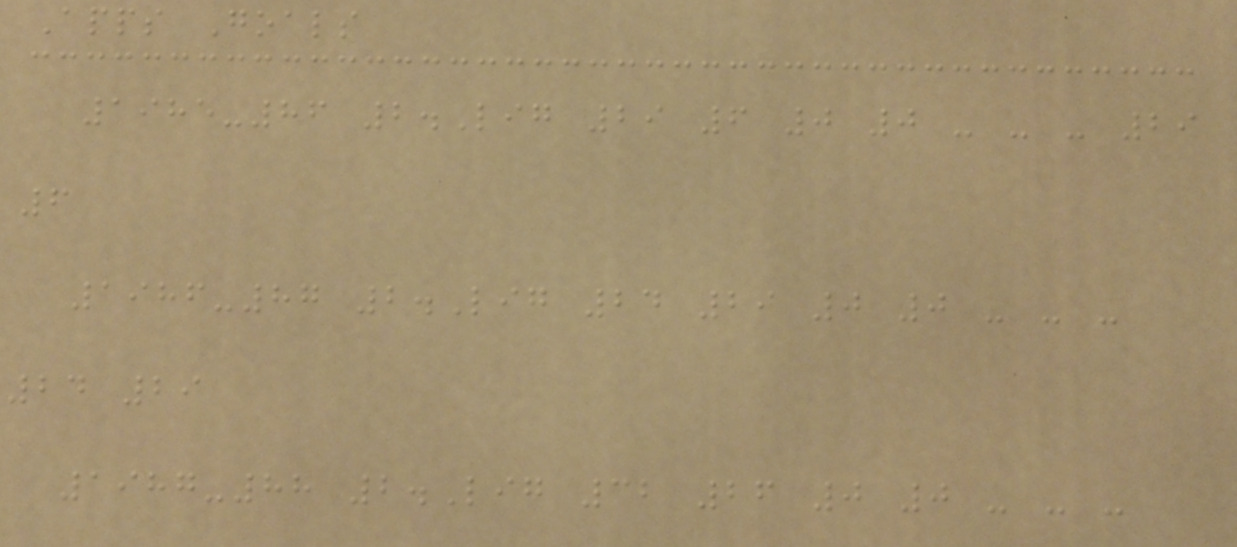Apps Goals
1985-86 2.Lig 29 6 0 0 - - - 29
6
1986-87 2.Lig 24 29 0 0 - - -
24 29
1987-88 2.Lig 32 26 0 0 - - -
